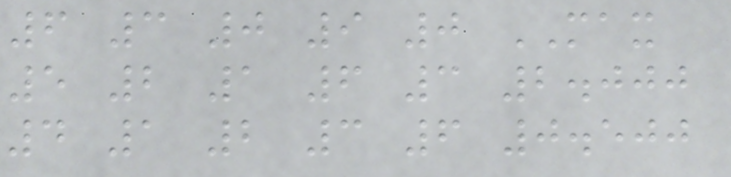6 3 0 9 0 MAX
5 2 1 6 3 2.000
4 1 2 3 6 0.500
